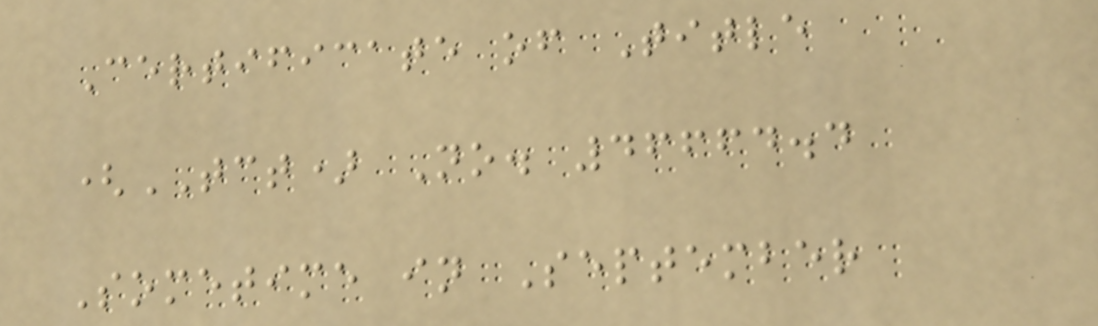Certificate of Title
(TCT) No. 46664.4
Sometime in September
